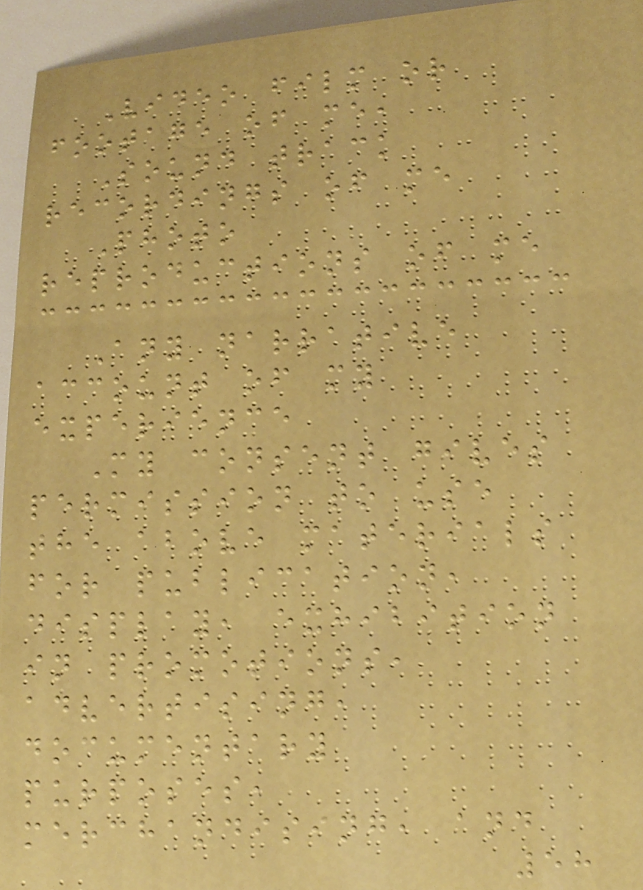Video film or
footage of me,
Sound track
recordings of me
Photo
reproductions of me
Any narrative
account of my
experience
My consent gives
permission to use
the above materials
for publication,
display, exhibition
in promotions,
advertising,
documentary
purposes,
merchandising, and
58
